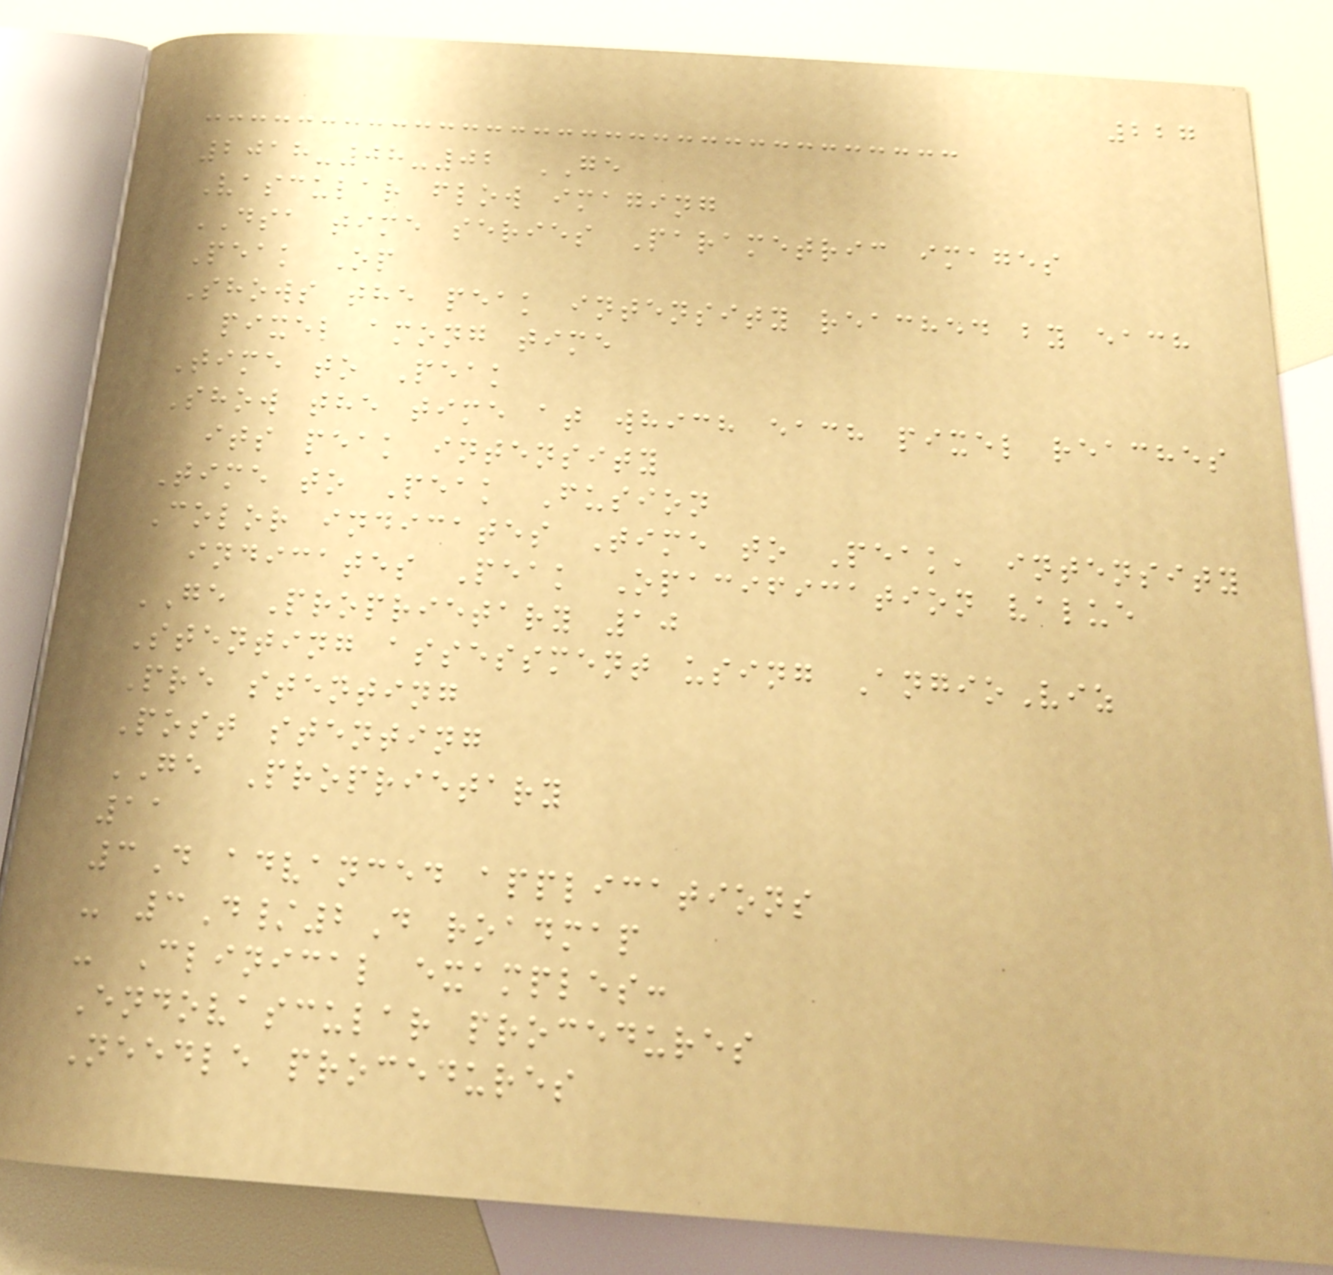227
2018-08-02 GE
Vascular flow imaging
DSA time series Parametric images
Peak Op
Shows the peak intensity reached by each
pixel among time
Time to Peak
Show the time at which each pixel reaches
its peak intensity
Time to Peak Fusion
Color indicates Time to Peak, intensity
indicates Peak Opacification value
GE Proprietary 10
Stenting assessment using AngioViz
Pre stenting
Post stenting
GE Proprietary
11
3D advanced applications
- 3D/2D roadmap
- Clinical examples:
Endovascular procedures
Needle procedures
